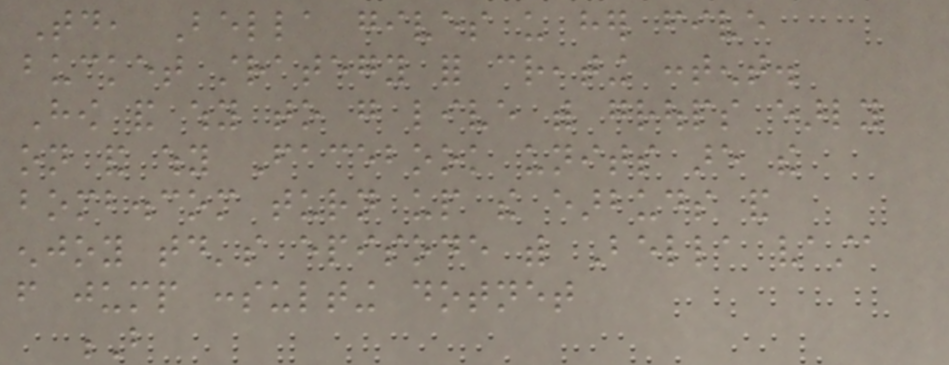Today, Bella gives us her five
bucket strategy for creating content.
How and why to go live with groups early
on and why Facebook units are the
bomb.com turn up the earbuds and
enjoy today's episode with Bella vasta
from jump consulting dotnet
B
